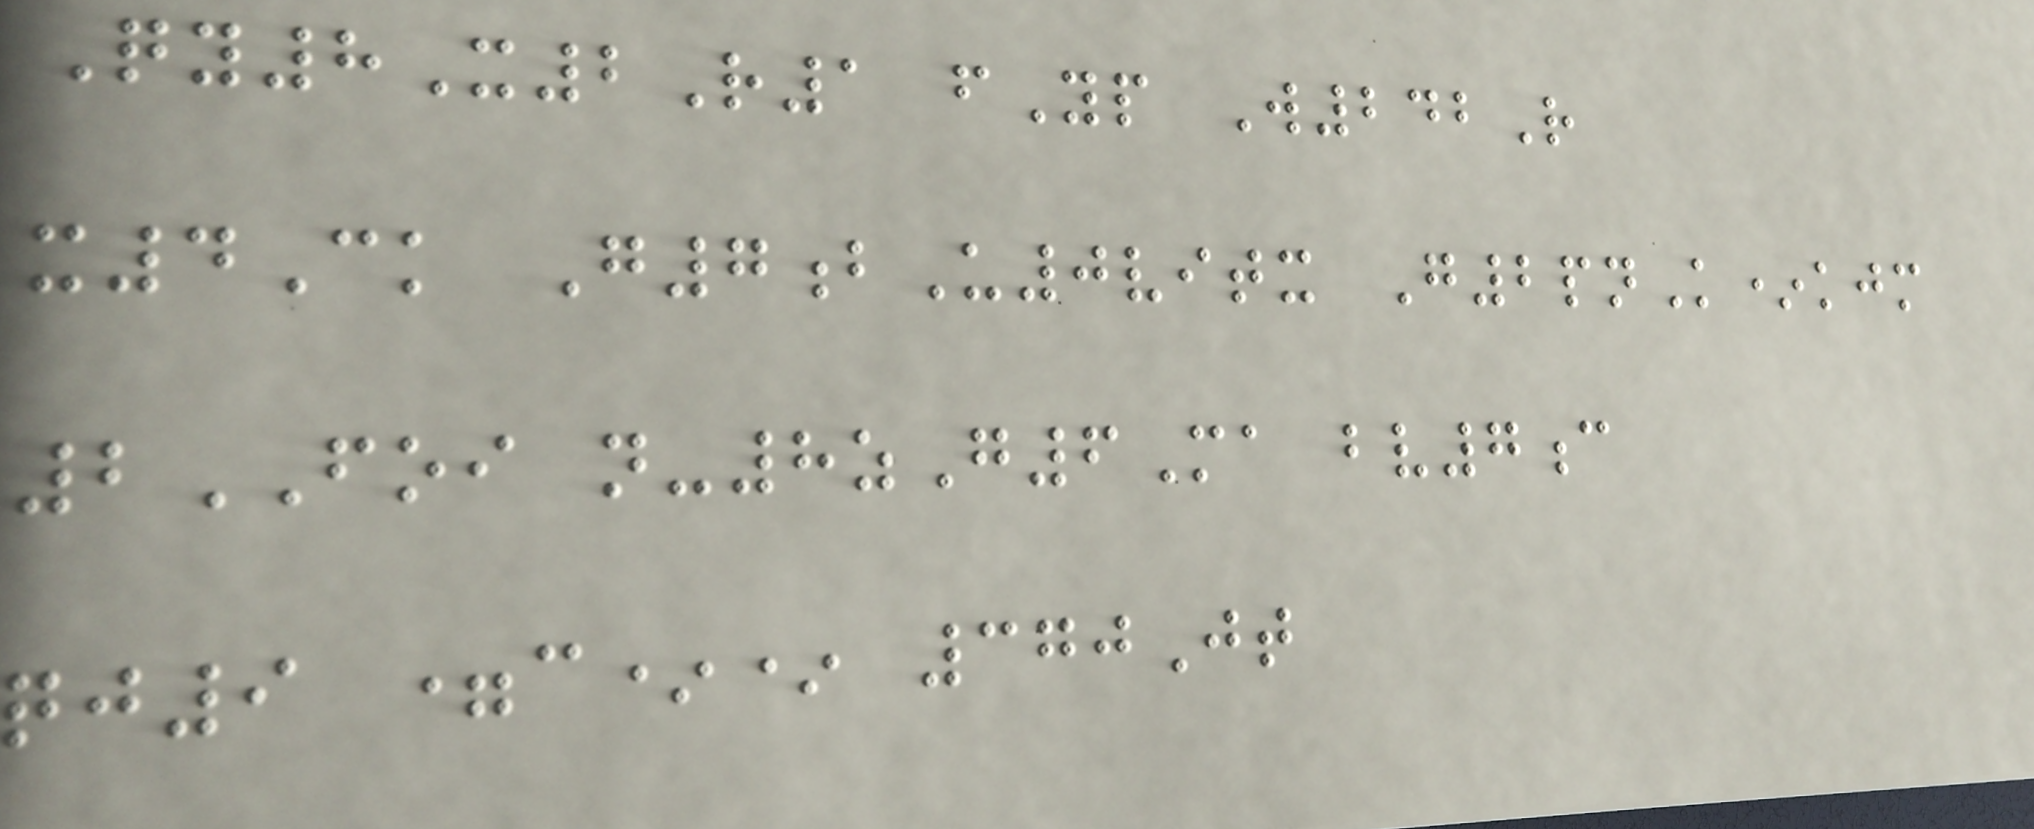Qy8X2R1 fYp W242R
x4Ck G7bU0vitx G2pnK*kjm
2FOI n-8zG6Ma bv7c
qj9 =c** 370Jt
